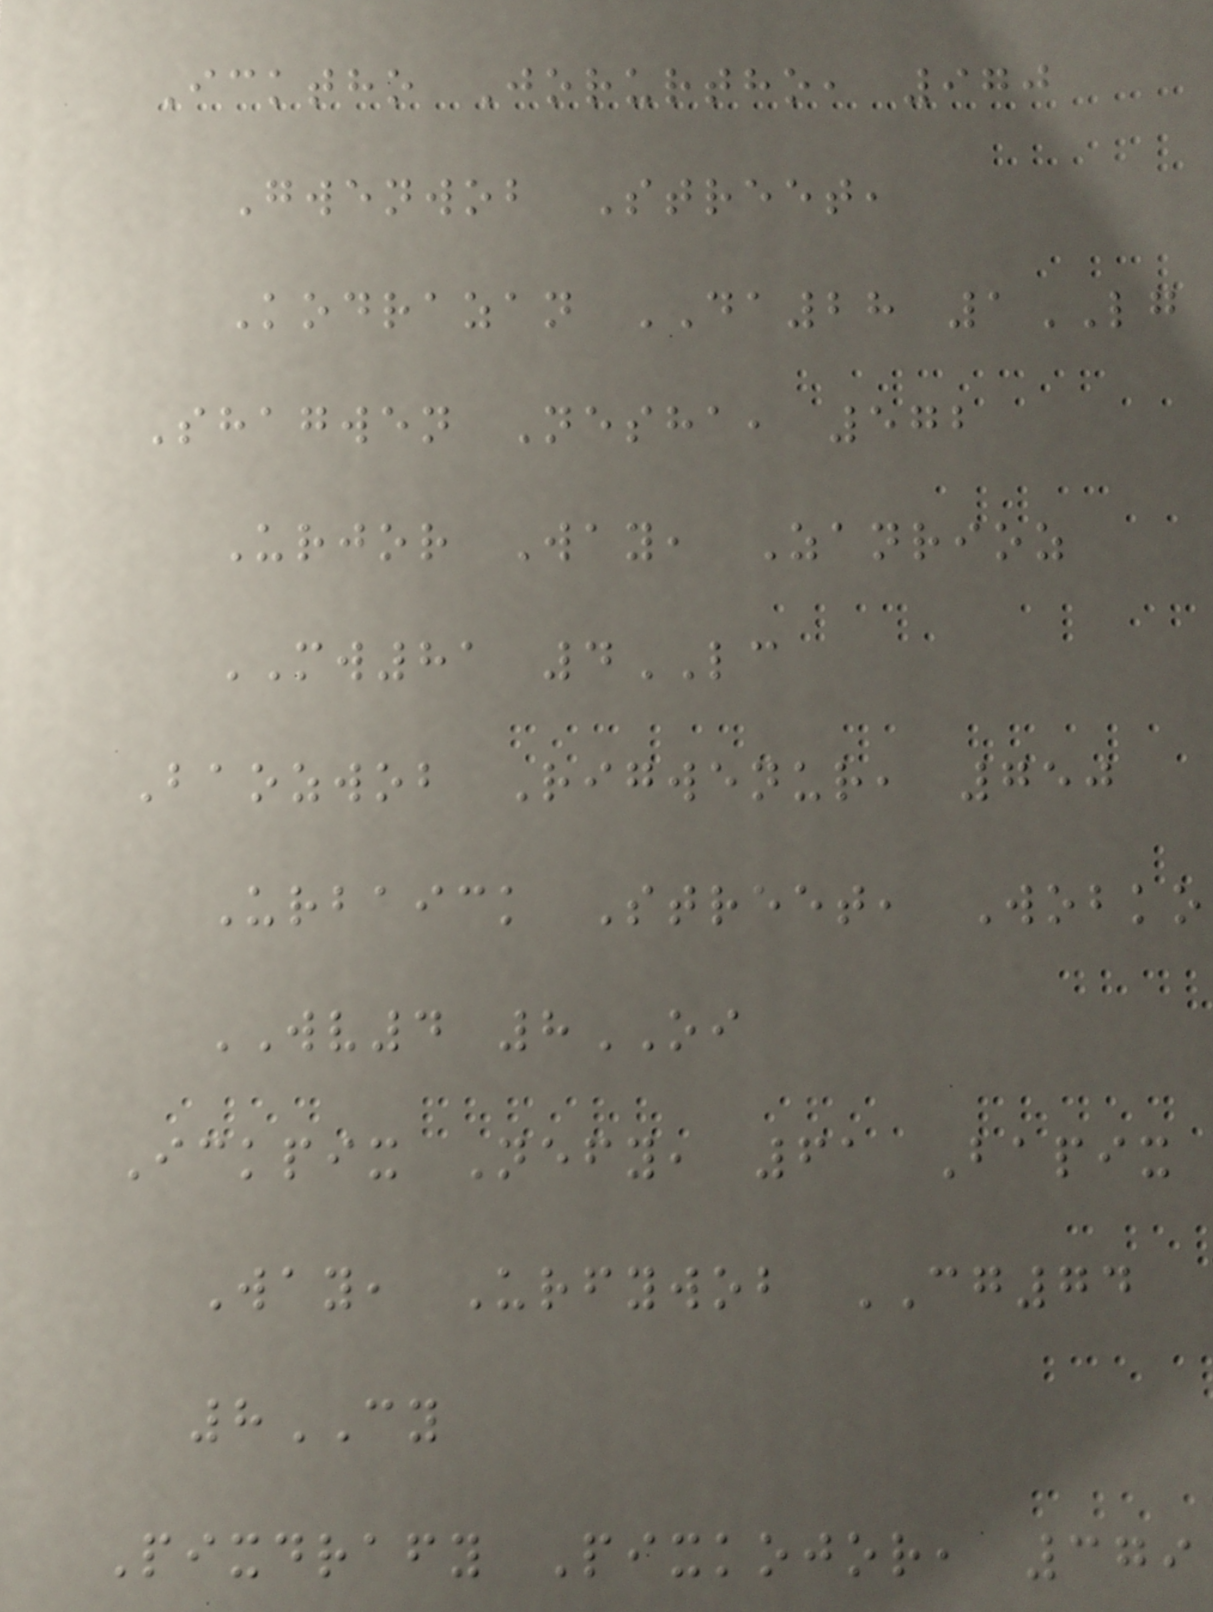Icktho Jorurtho, 970
Gwenwob Street,
Kodrazan DA28 1LG
Shagwen Nesha, 572
Urjor Way, Zanrioz
MW81 4LC
Baozwob Rigwenur, 750
Urbaick Street, Wobko
WV4 8OI
Ickpix Nefy, 61 Bapix
Way, Urfywob CG74
8CY
Pixdrafy Pixkojor, 379
